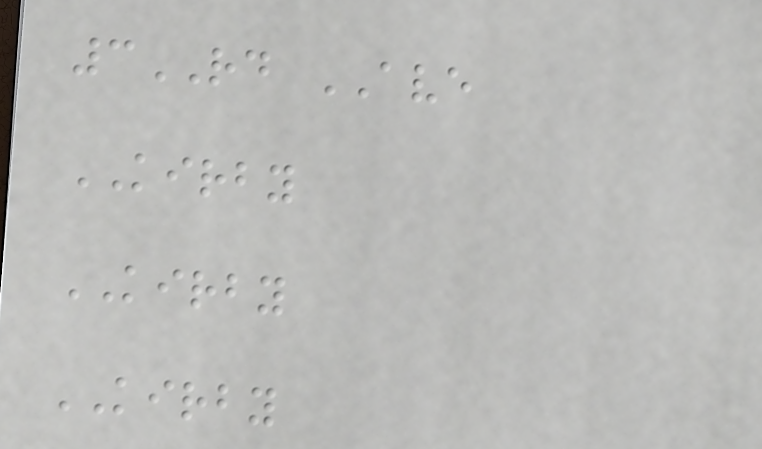3RD AVE
KIRBY
KIRBY
KIRBY
